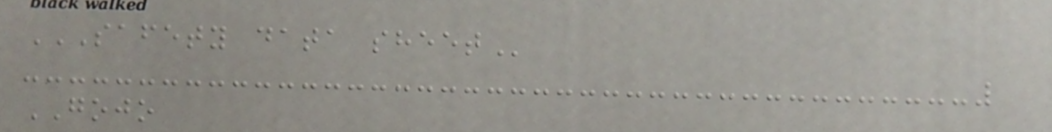SAFETY DATA SHEET
GOJO
